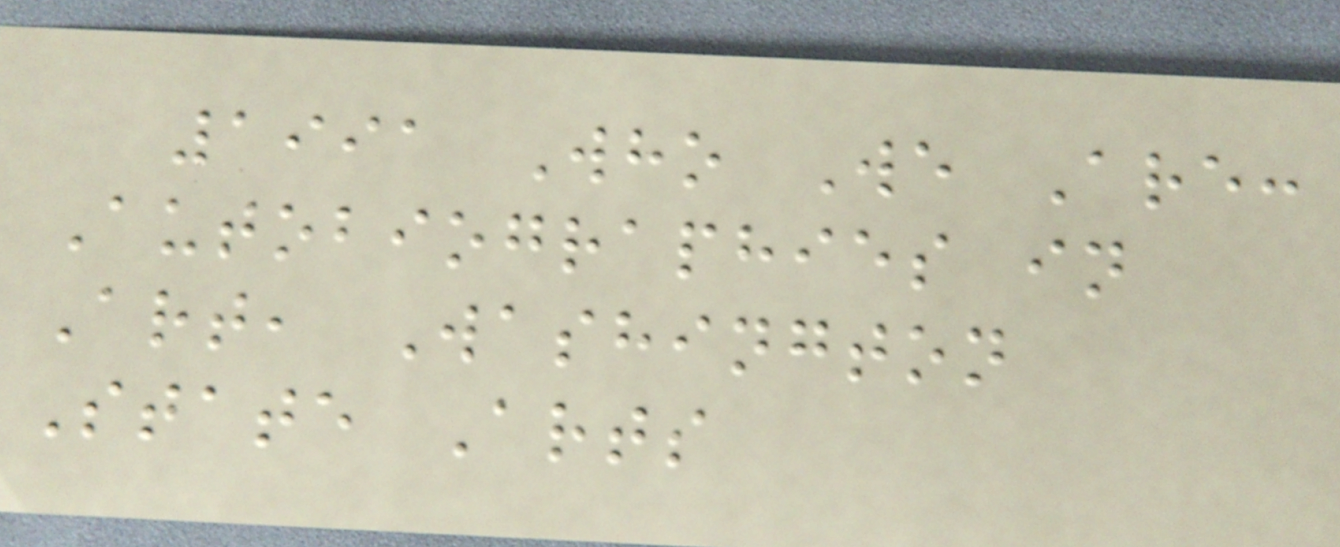1991 Who We Are:
Autobiographies in
Art, Washington
State Arts
